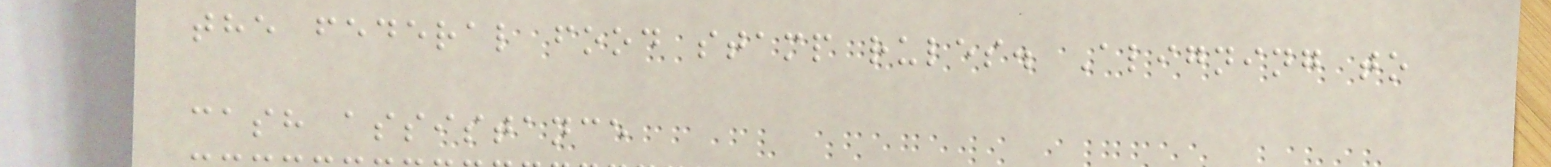the federal food stamp rules. Aligning to
cash assistance
